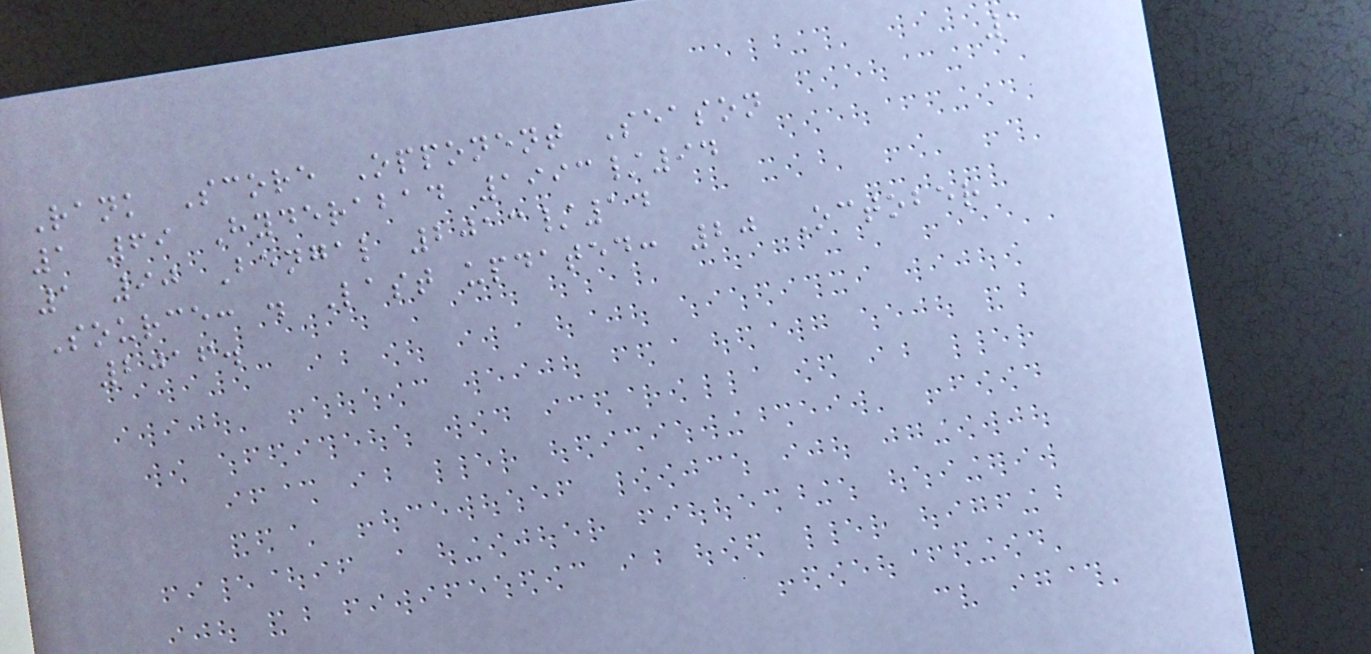1
Rank Score Opponent Season
1 69 Hyderabad 1993/94
1 90 Bengal 2013/14
Source: . Last updated: 20 October
2016.
